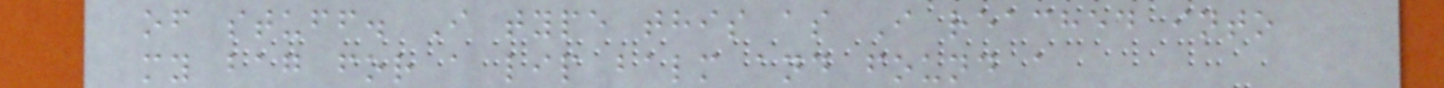of stuff. I type this as I reached into
my bag for a lip balm and found a
